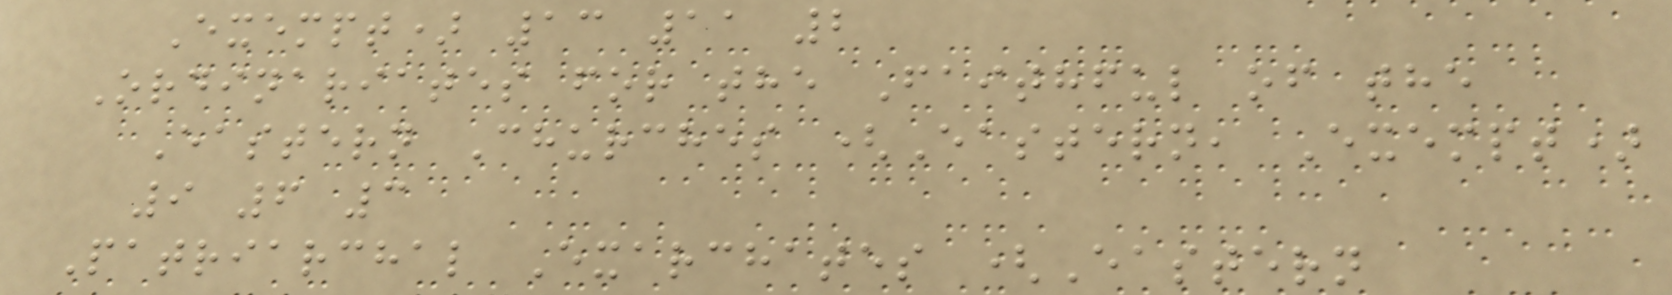Exempt) 13 11 2
Ordinariates for the Faithful of the
Eastern Churches (Eastern, Exempt)
9 6 3
Patriarchal Exarchates (Eastern
